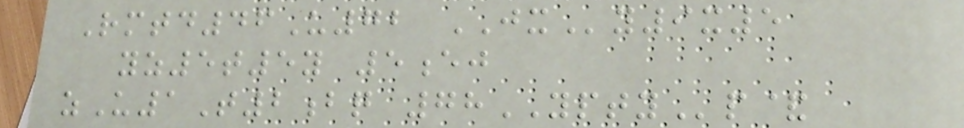Rmtd46U72 JXy9x5
yz5t5y 5ej
zU1T2bq 78YPTYp&
